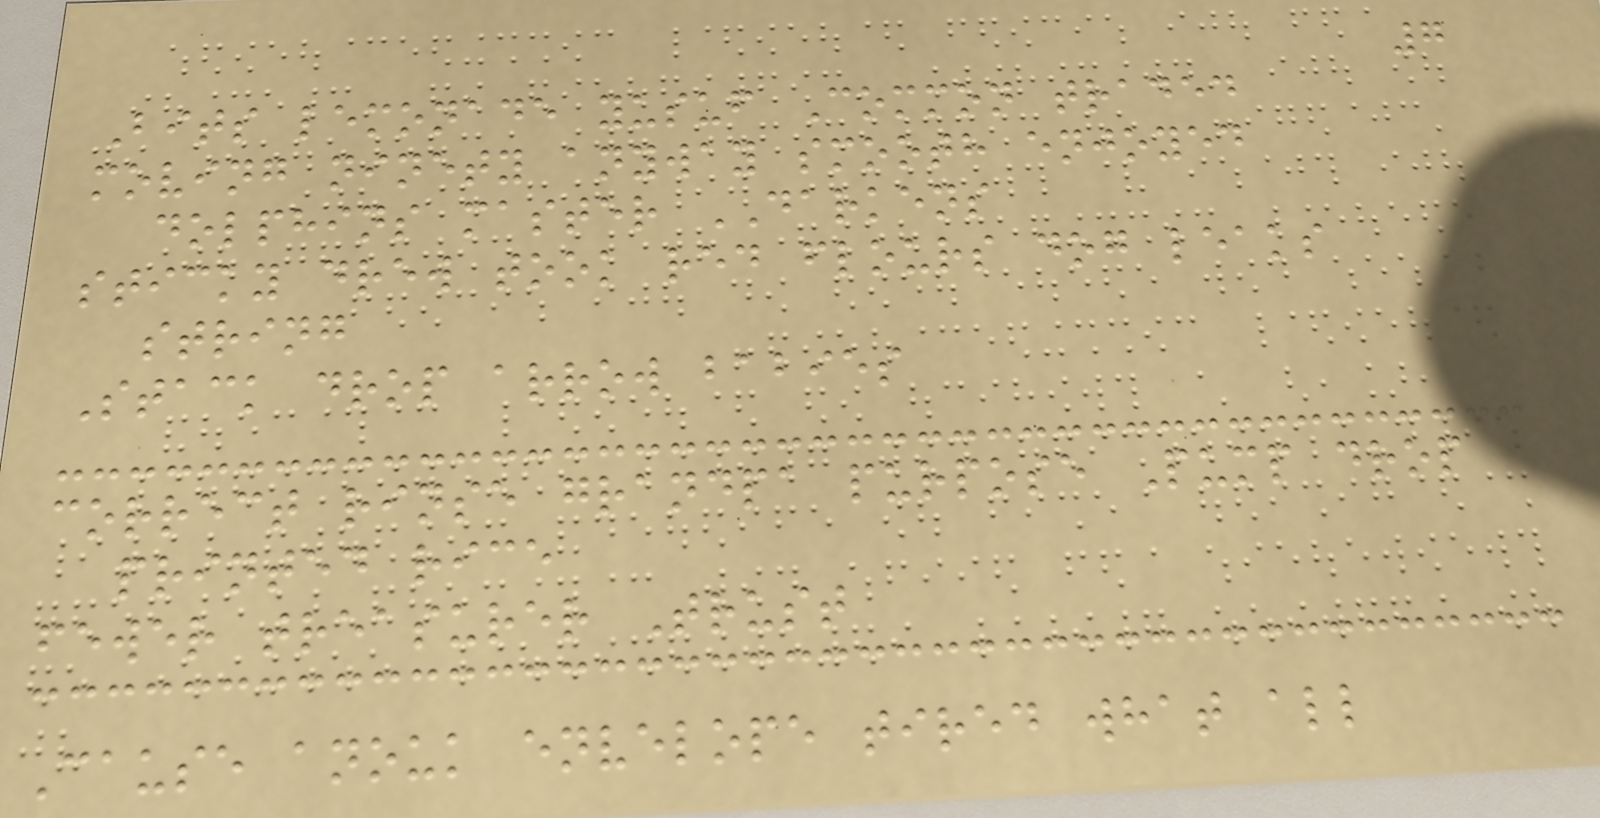7
Bits lemonade yusuf Common traded
moving ninety anyway smooth enjoyed
dolphins master DARKENS
sticky drew took red flours dog leaks
string
Stack drop arrow babies
correct rinse grandpa purpose Pump drop
printed rice
fewer treasurer Trust
Cause anouk envelope tired what all
